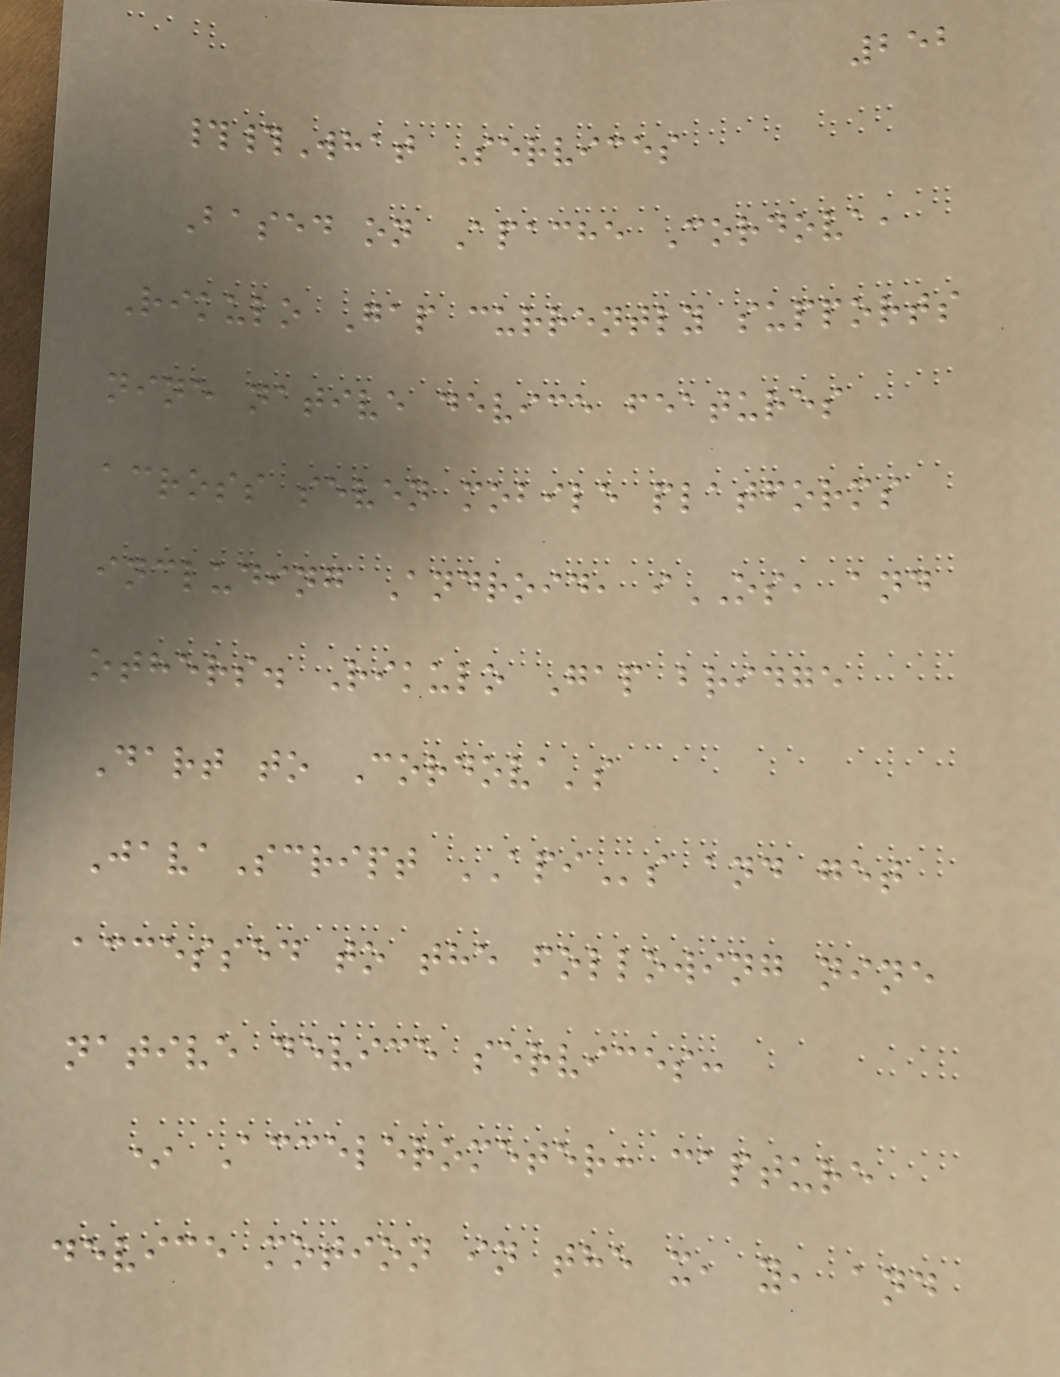252
##What Services
Based on Apache Cordova,
Rikulo Gap currently supports
nine native device features
across seven mobile platforms
including Android, iOS, and
others. Rikulo Gap bridge
Dart to Cordova's
JavaScript APIs and get
accessed to the following nine
native device services:
* Accelerometer: capture
device motion in the x, y, and
